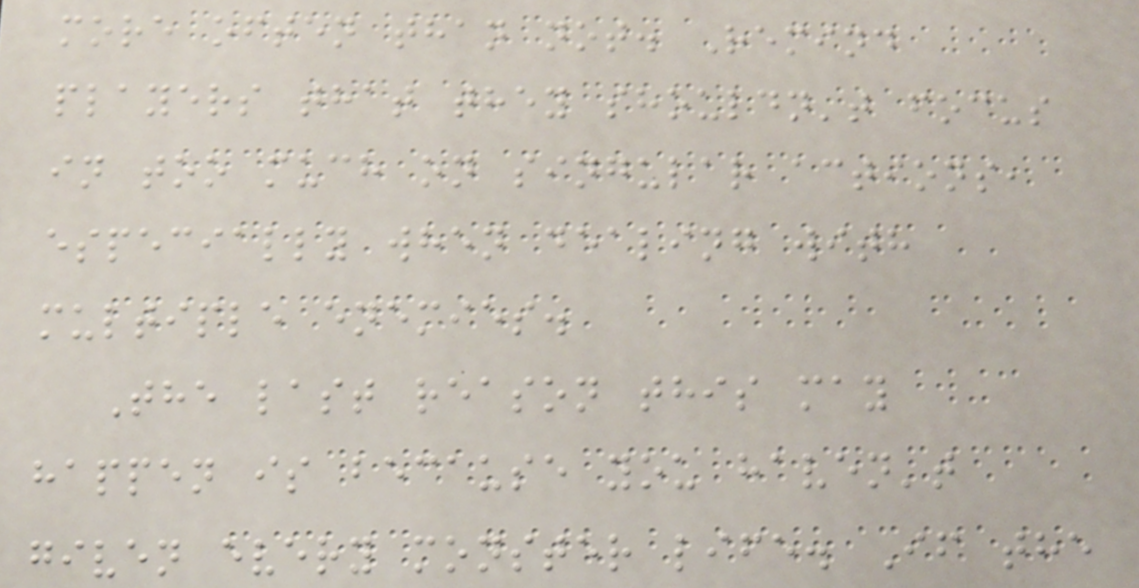more often than not. Remind
players that they shouldn't focus
in too much on singular actions,
especially when dealing with
multiple enemies.
The last reason this may
happen is because you haven't
given every monster life. If the
